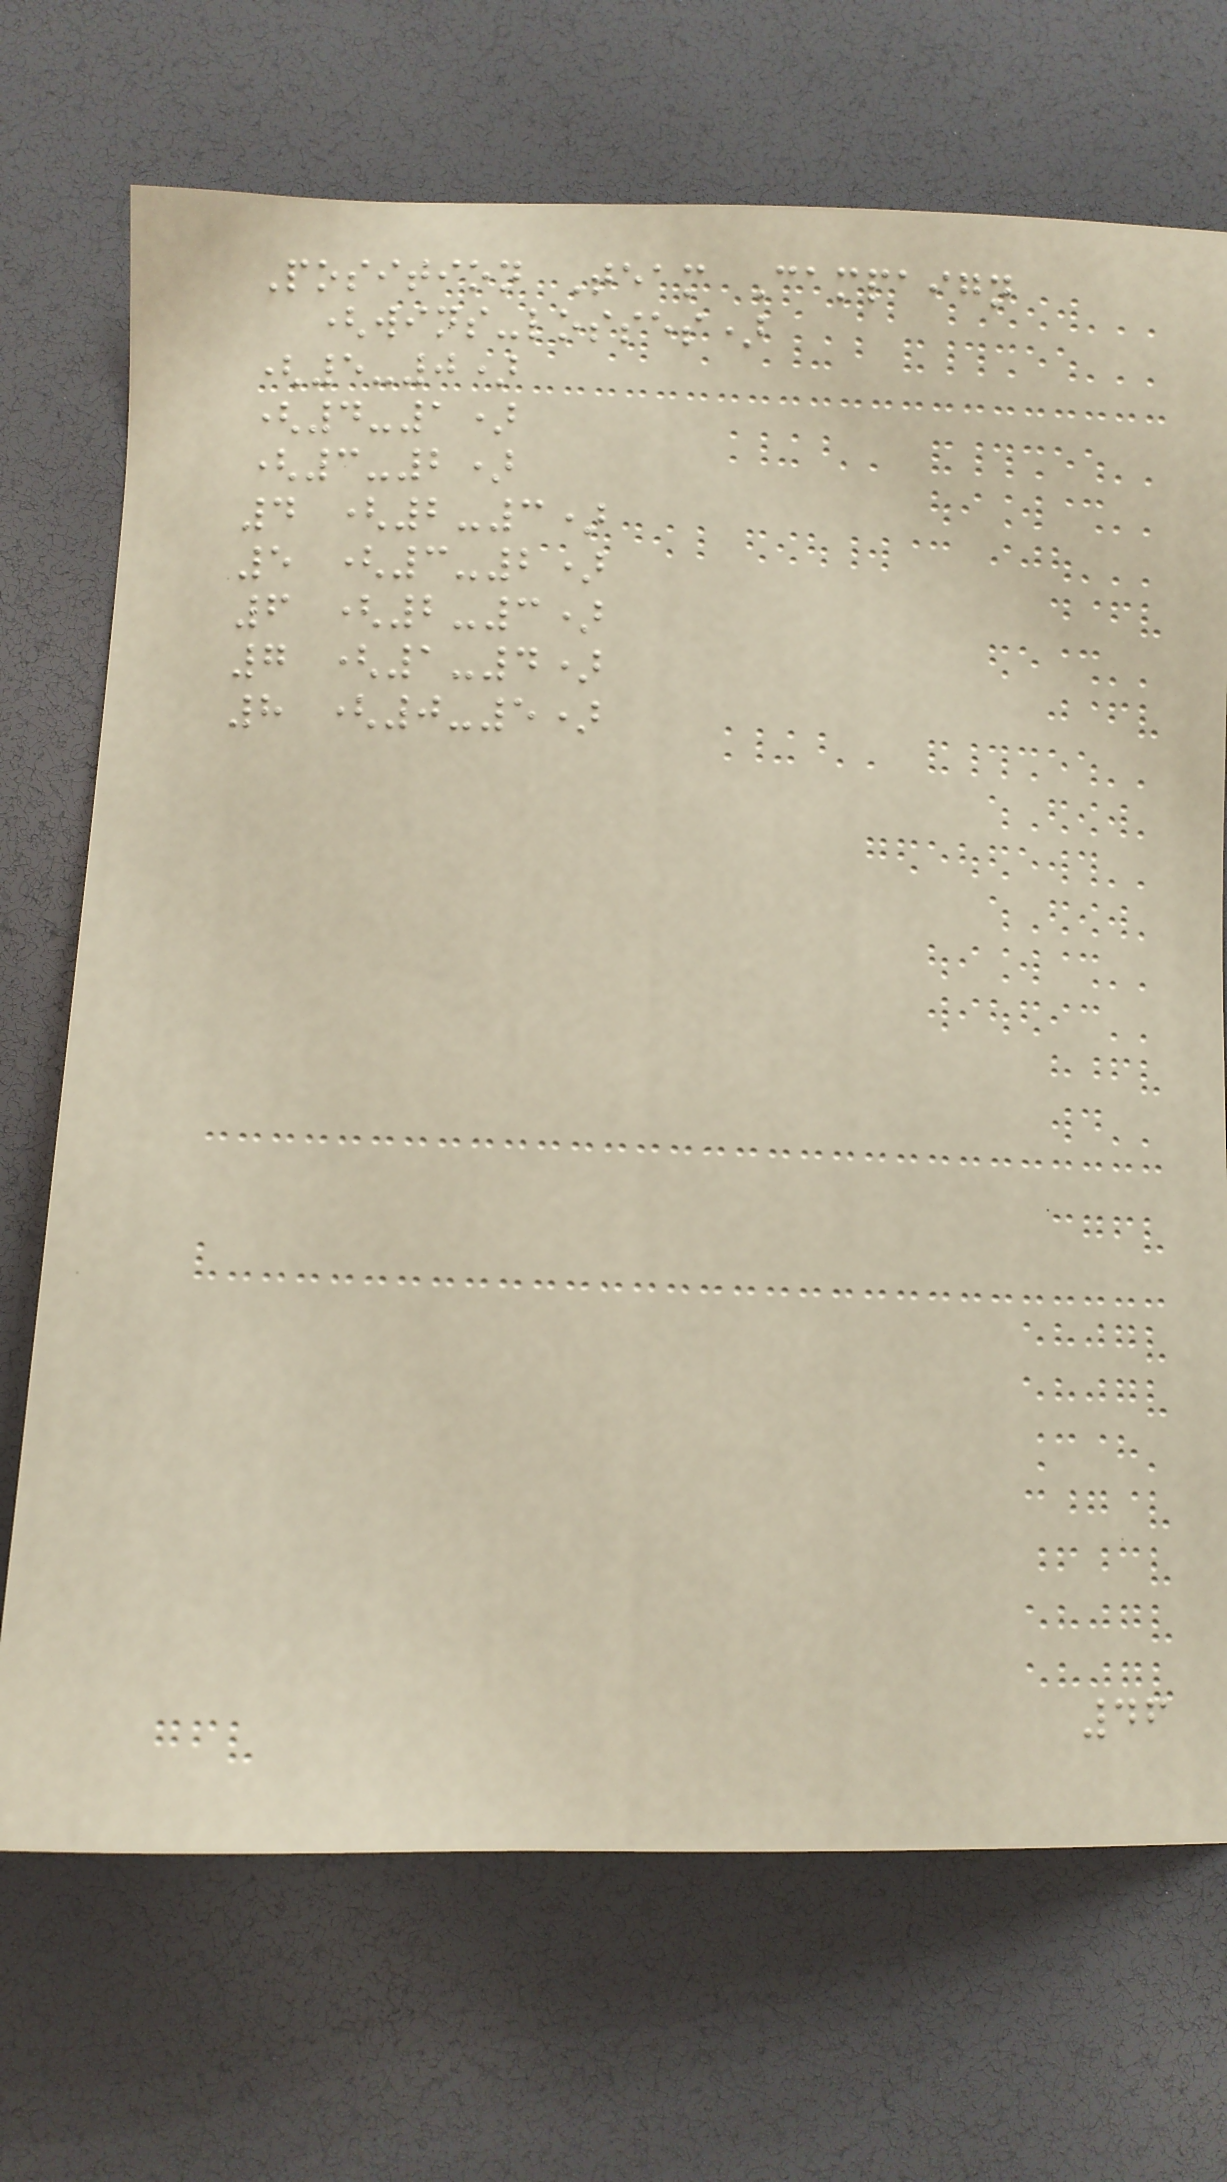Position Team Campaign
(wins-losses)
(5-0)
(4-1)
(3-2)
4 (2-3)
5 (3-2)
6 (2-3)
7 (1-4)
8 (0-5)
46
